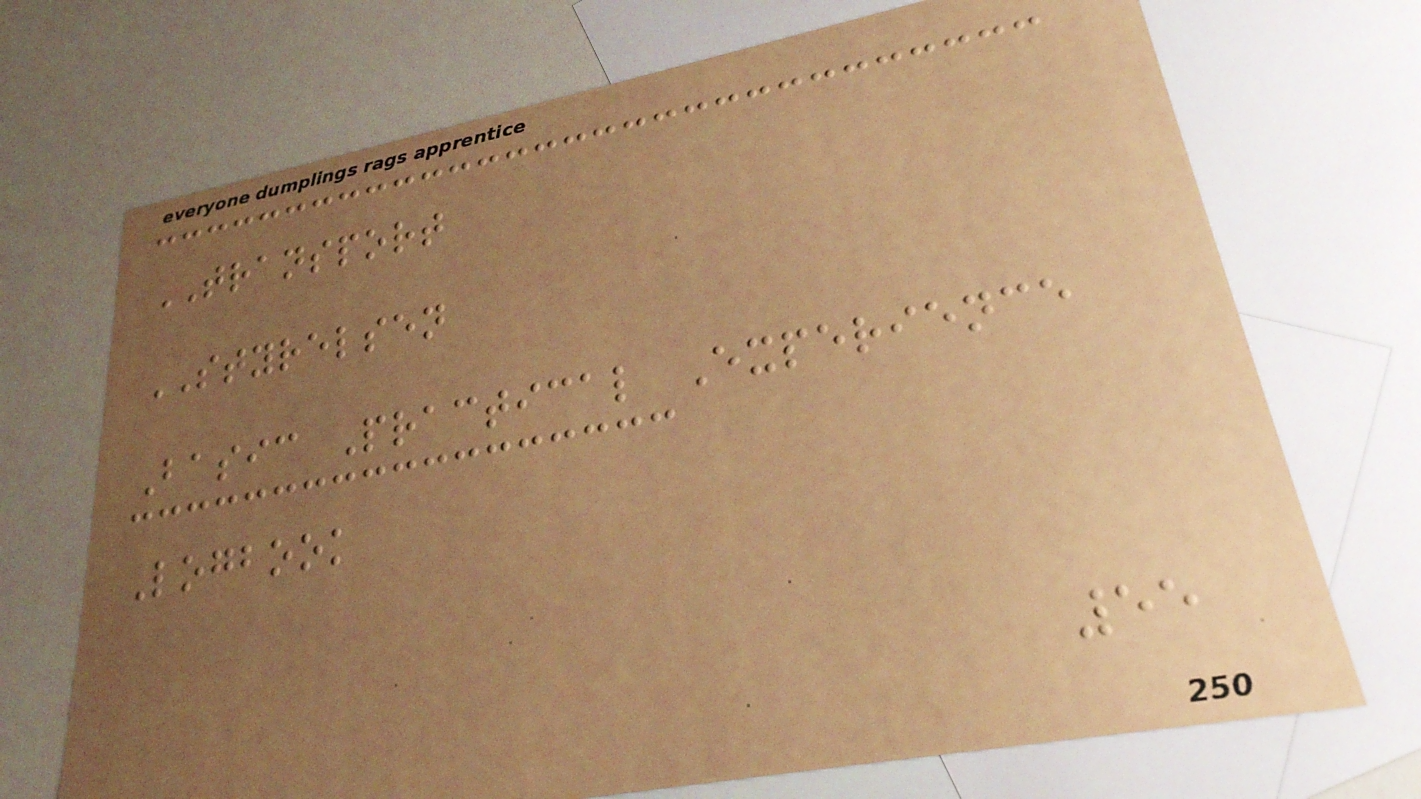TRANSPORT
STYRELSEN
Basic Practical Experience
Logbook
55
